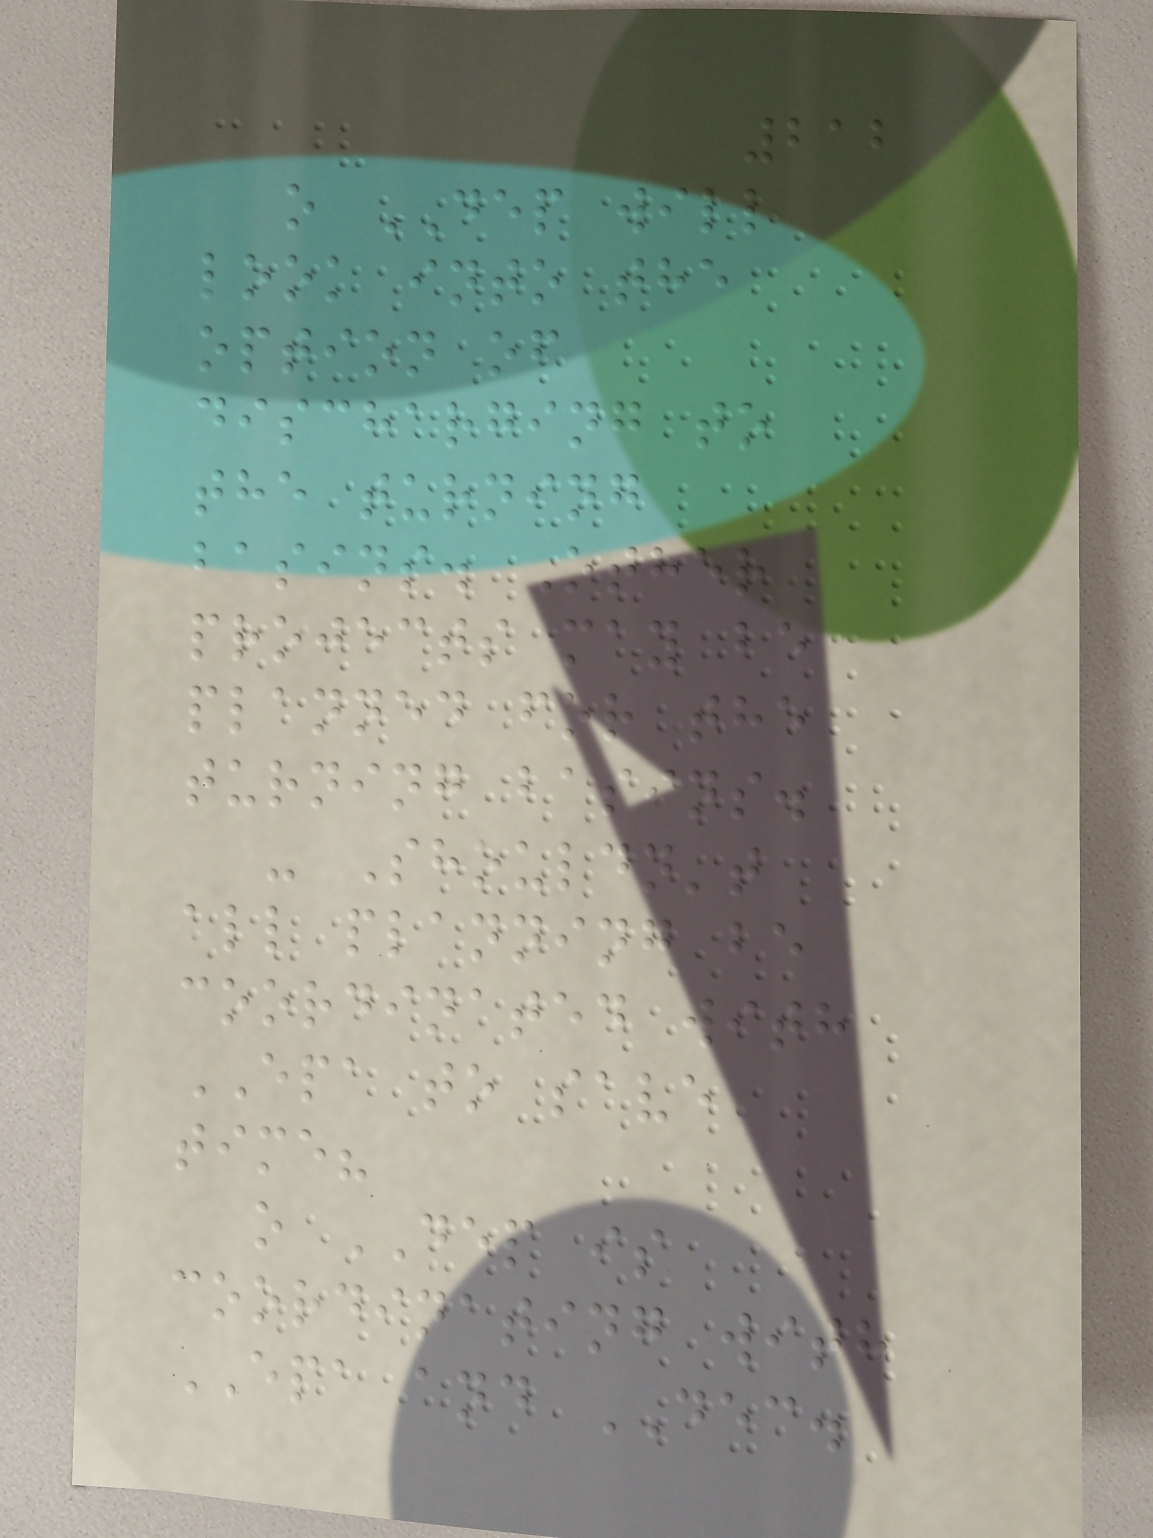212
o DEP will
look into the
option of
discharging to
the turning
basins. Other
projects may be
planned for the
turning basins.
- Shouldn't
all planning be
coordinated with
EPA to save
time?
o DEP is
coordinating with
EPA and DEC.
